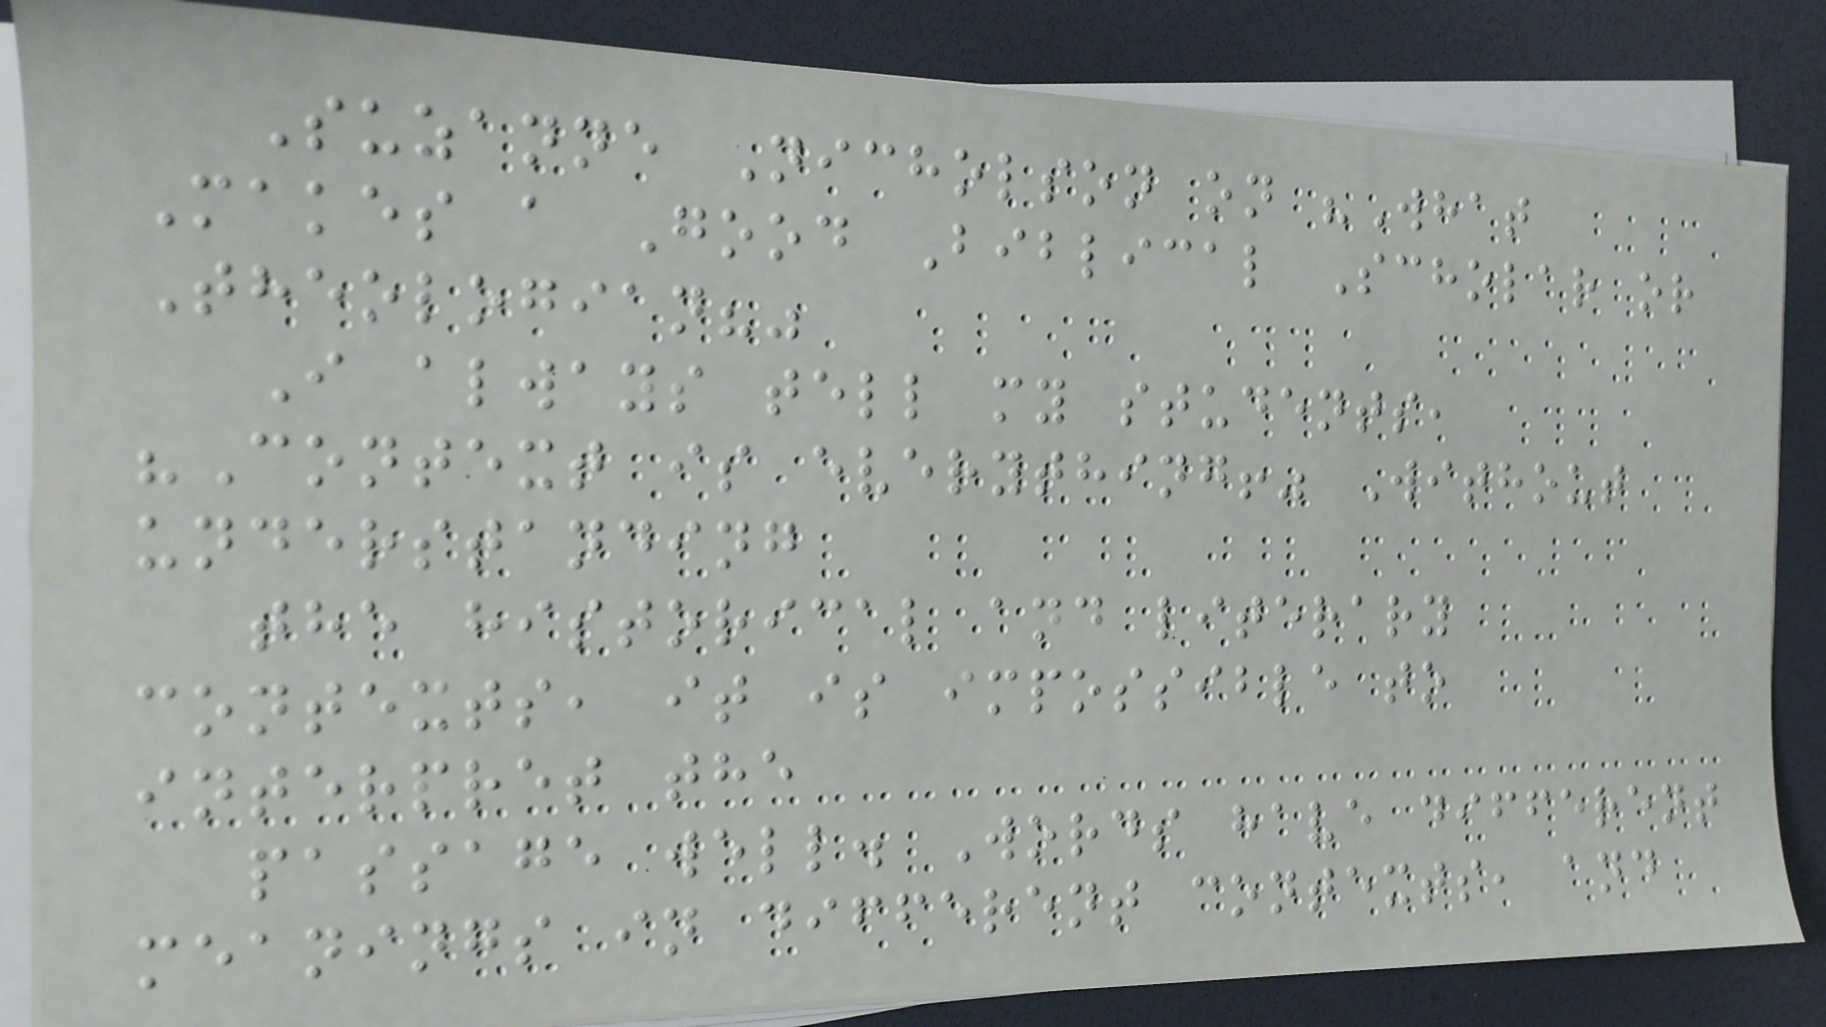Suzanne Nicholson on "What
Makes a Good Biblical Scholar or
Theologian?"
I always tell my students,
"Context is everything!" Without
understanding
the historical and literary
contexts, it is impossible to
interpret the
passage well. Words have different
meanings in different contexts, and
